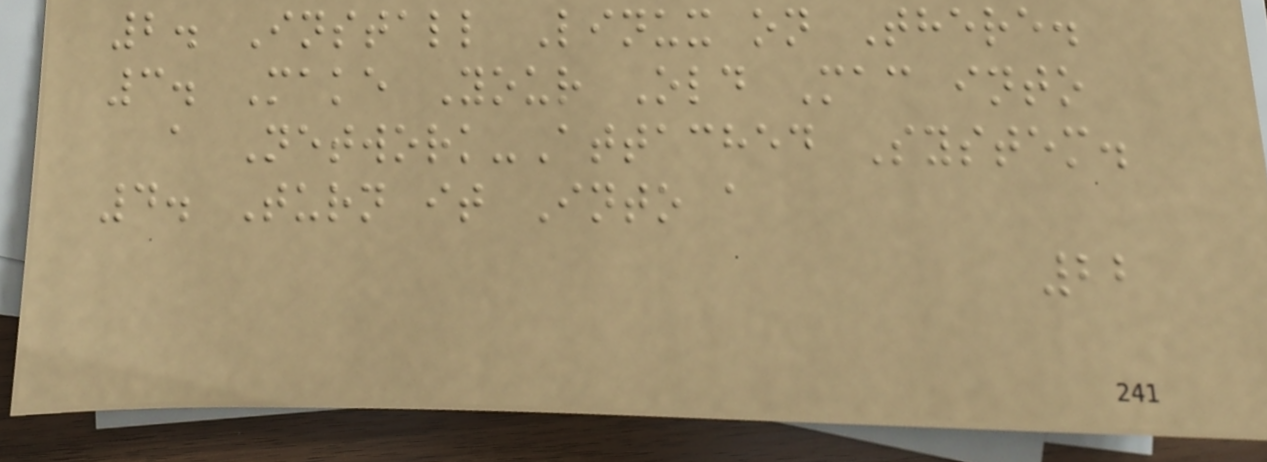2. Install Linux on There.
3. Make Your Old Mac into
a Network-Attached System.
4. Turn it Into a
22
